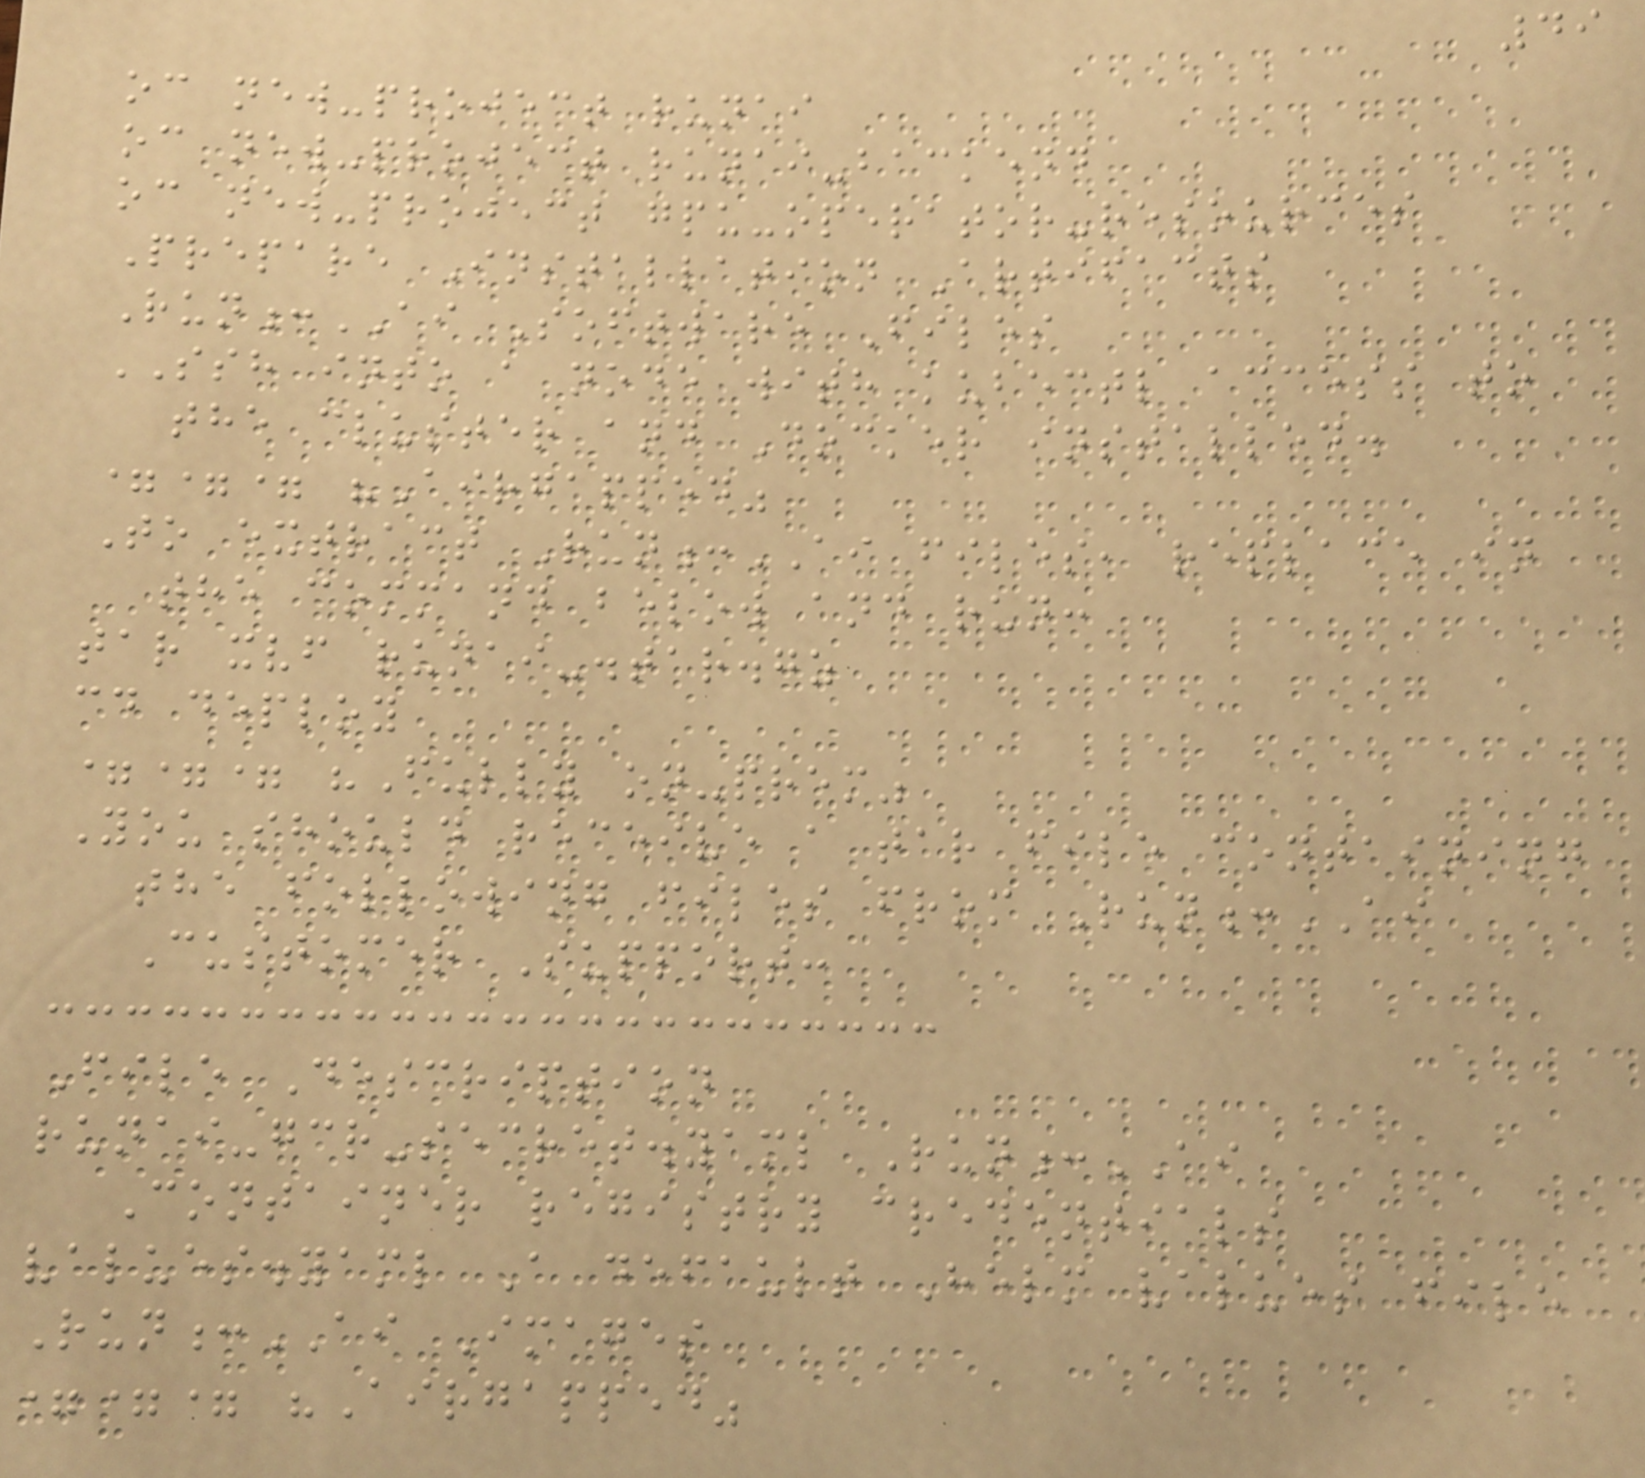49
oc new-project runai
oc new-project runai-backend
oc new-project gpu-operator-resources
Prepare Installation Artifacts
Run:AI Software Files
SSH into a node with kubectl access to
the cluster and Docker installed.
=== "Airgapped"
To extract Run:AI files, replace in
the command below and run:
tar xvf runai-.tar.gz
cd deploy
=== "Fully on-prem"
You should receive a tar file containing
the following files from Run:AI
Customer Support:
File Description
runai-gcr-secret.yaml Run:AI
Container registry credentials
values.yaml A default Helm values file
Run:AI Images
=== "Airgapped"
